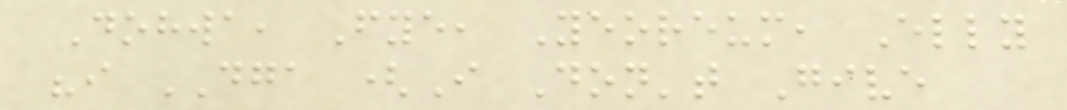Dohwa, Fye, Yeoreum, Elly
"i DGA (I Don't Give
